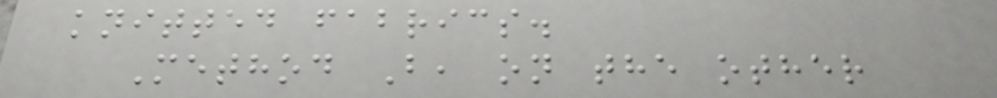knitted fabrics.
Method B, on the other
